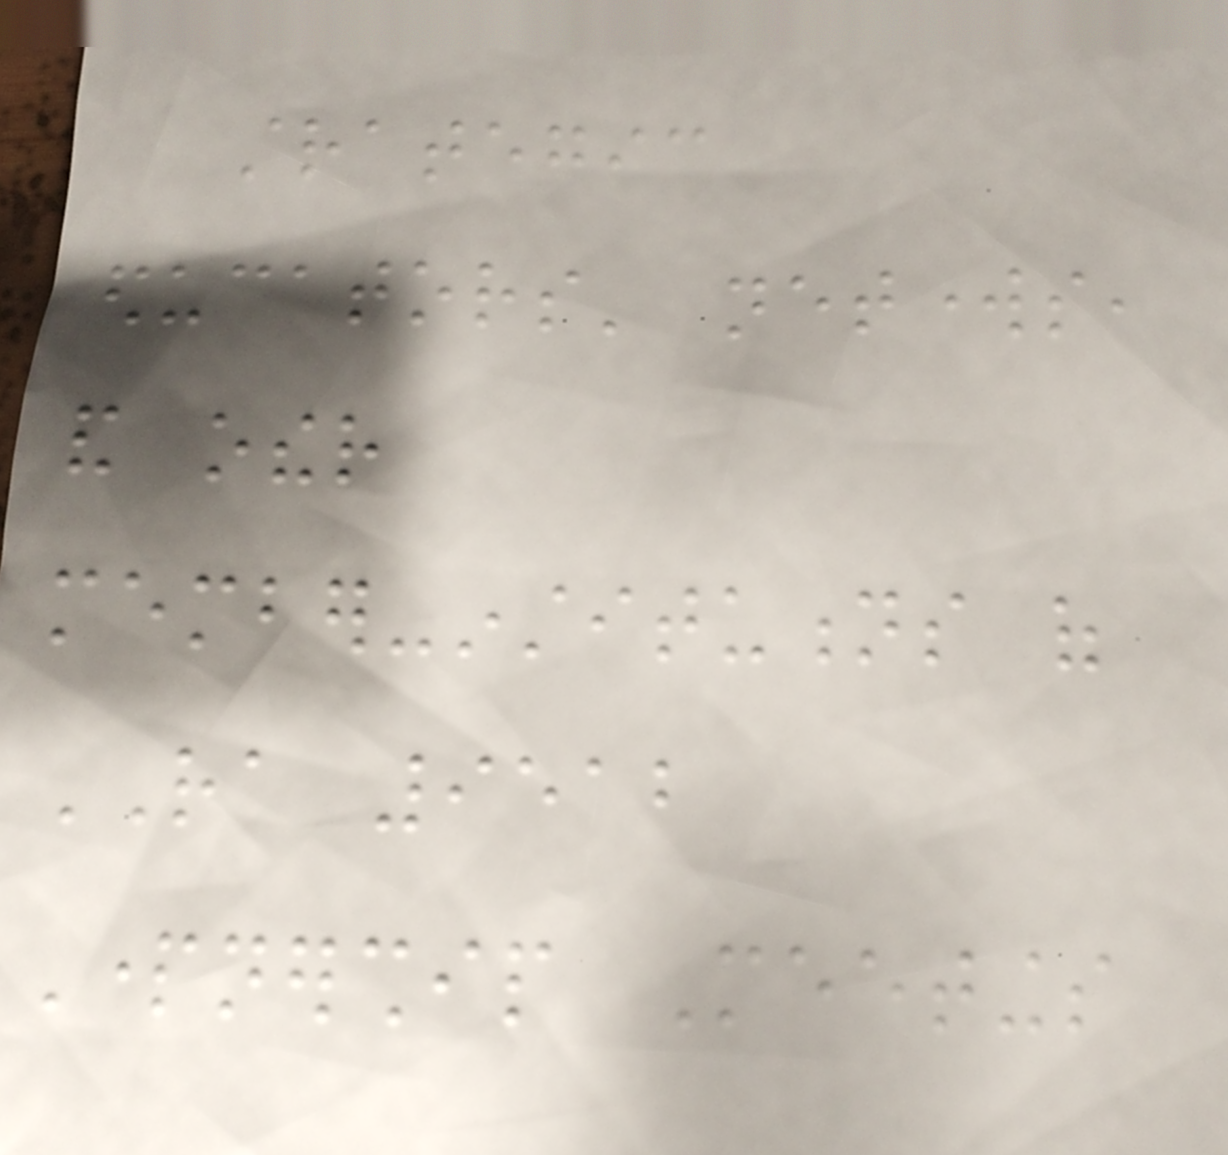strategic
educators' networks,
and other
member-institutions of
RA 9512
Partnership Meetings
